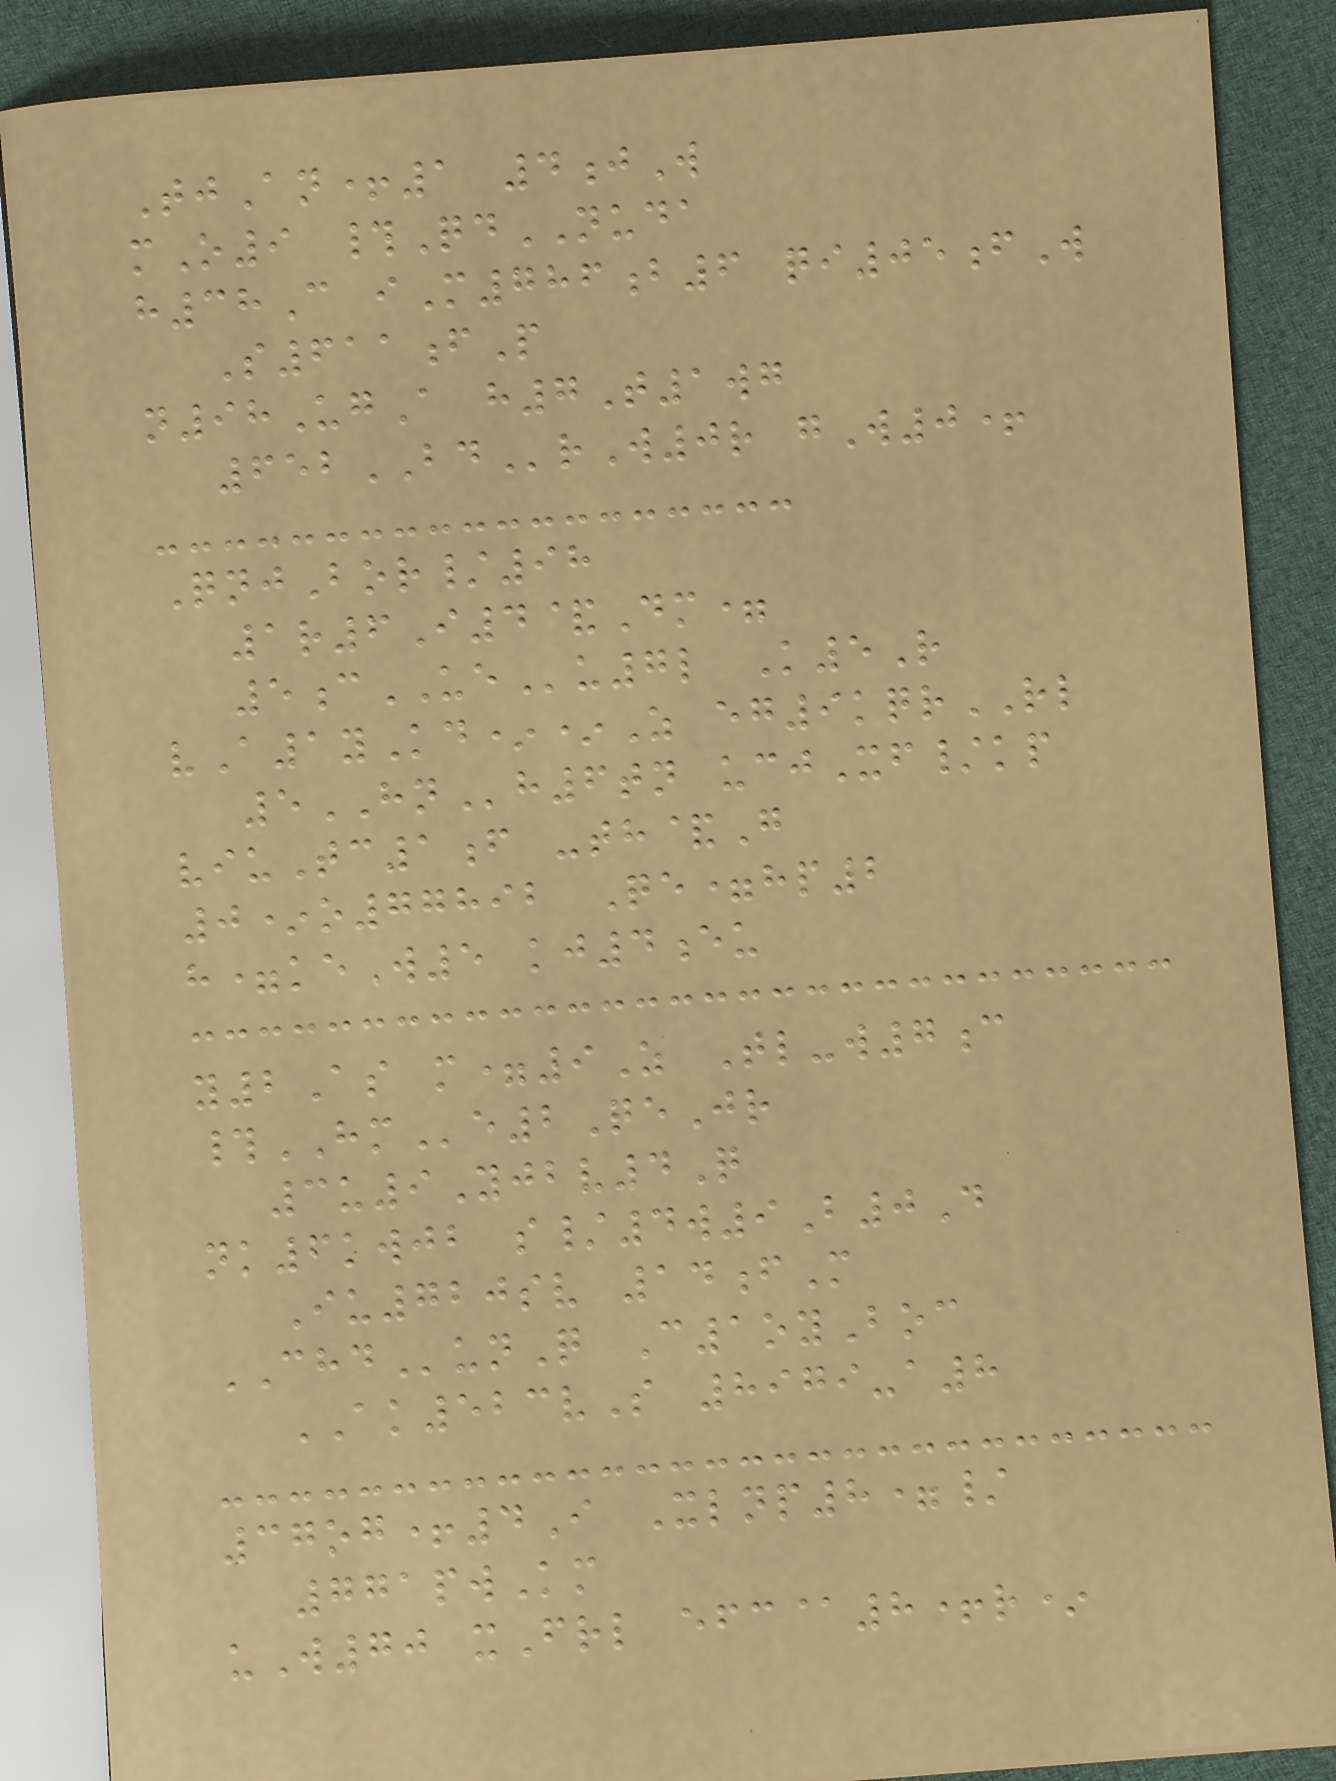TjAn+1 4jW
mO9 #QdNUDA
h38C iM786b6 qi05fW
S611fP
n98UgA h7T1wg
652BDrW0r gW0+
QnjBor/98
1r6I4&Dm=
5cUEu7l K5R
vA1yKd**Z eg9kqrRL
5HNh6tn ucjXf/kp
viuTc1f -th&G
0*o77892 Qe=hp2
h=keW5 kj4eu
y2As m=9Z Tl-w7c
#HMe2QeJr
3u9Yjbv4Q
nk6kwjb s/4w9B0D
Iu720sv 14fM
CHDunQ C1oyBoc
AK523vS 8979-a8
37og+4I Xlnp8=/
771pwKm
uW70 xFrl efc@8+r*
